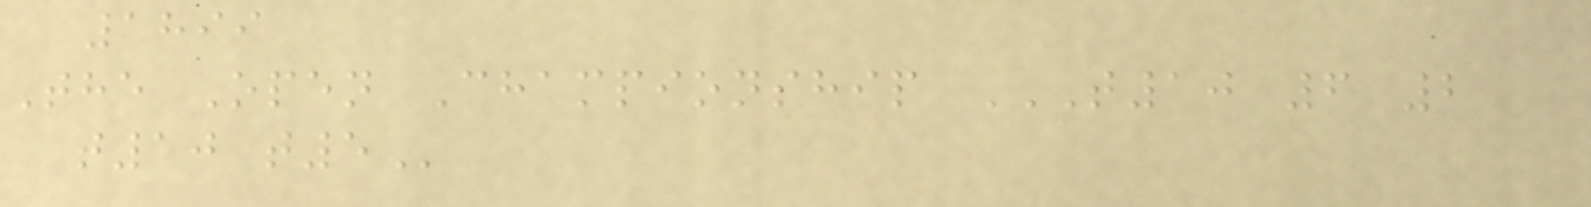1899
The Open Championship T10 6 2
T10 T5
